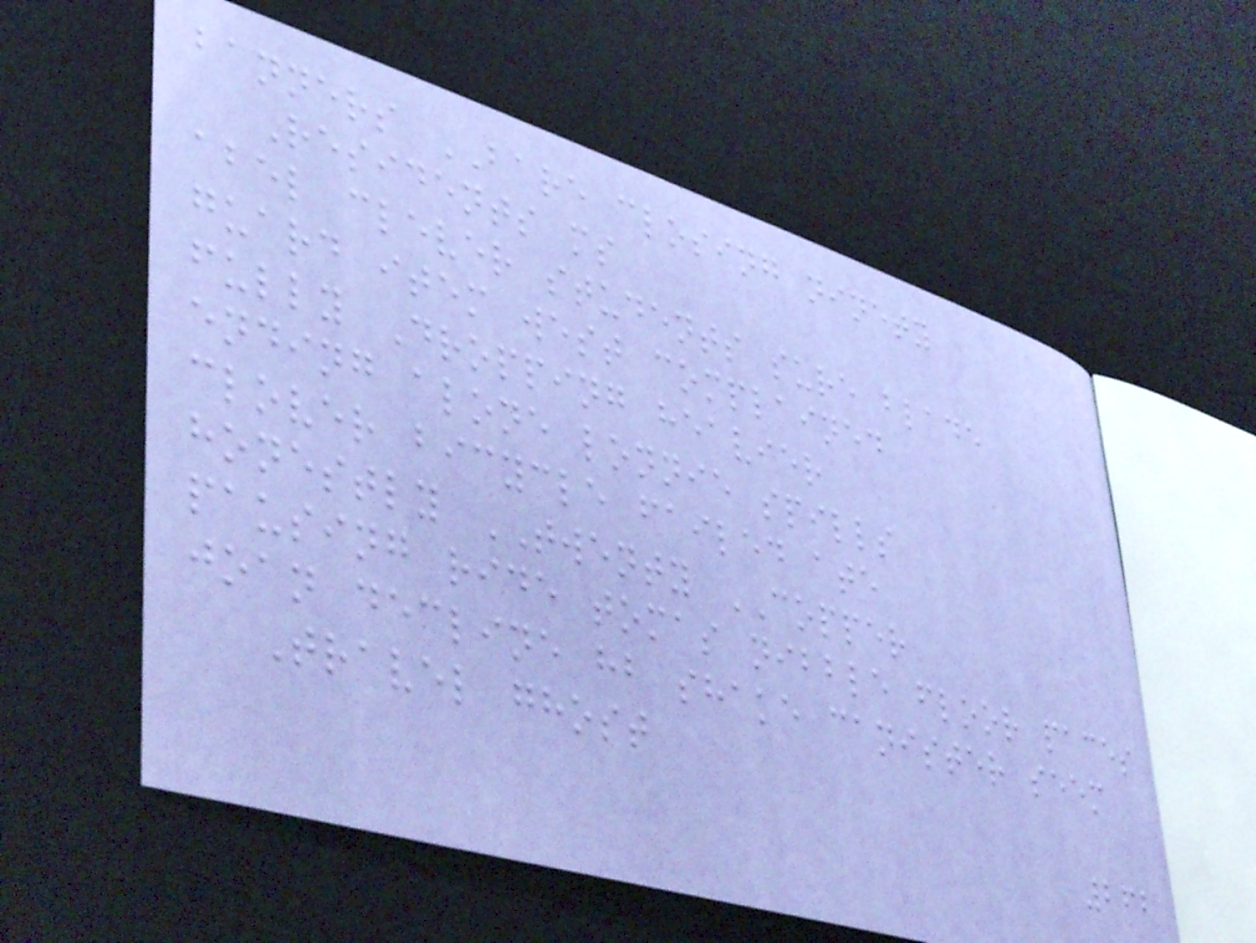banners BARE closing ninety
Residents ms
abel clever students sure blade
guard item west complained
fully Dropping heavier
ending alone lonnie spills
clover bicycle failed ate
honestly TWENTY COPPER
pausing ride tomas nibble floor paces
joan decline hb shake canister seem
Travel ghost
262
